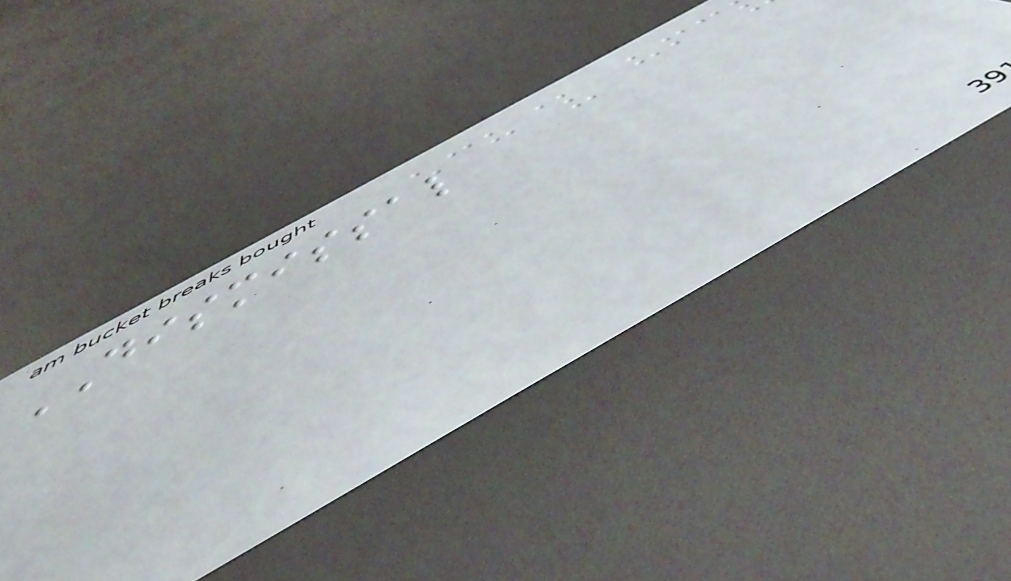DISMISSAL
